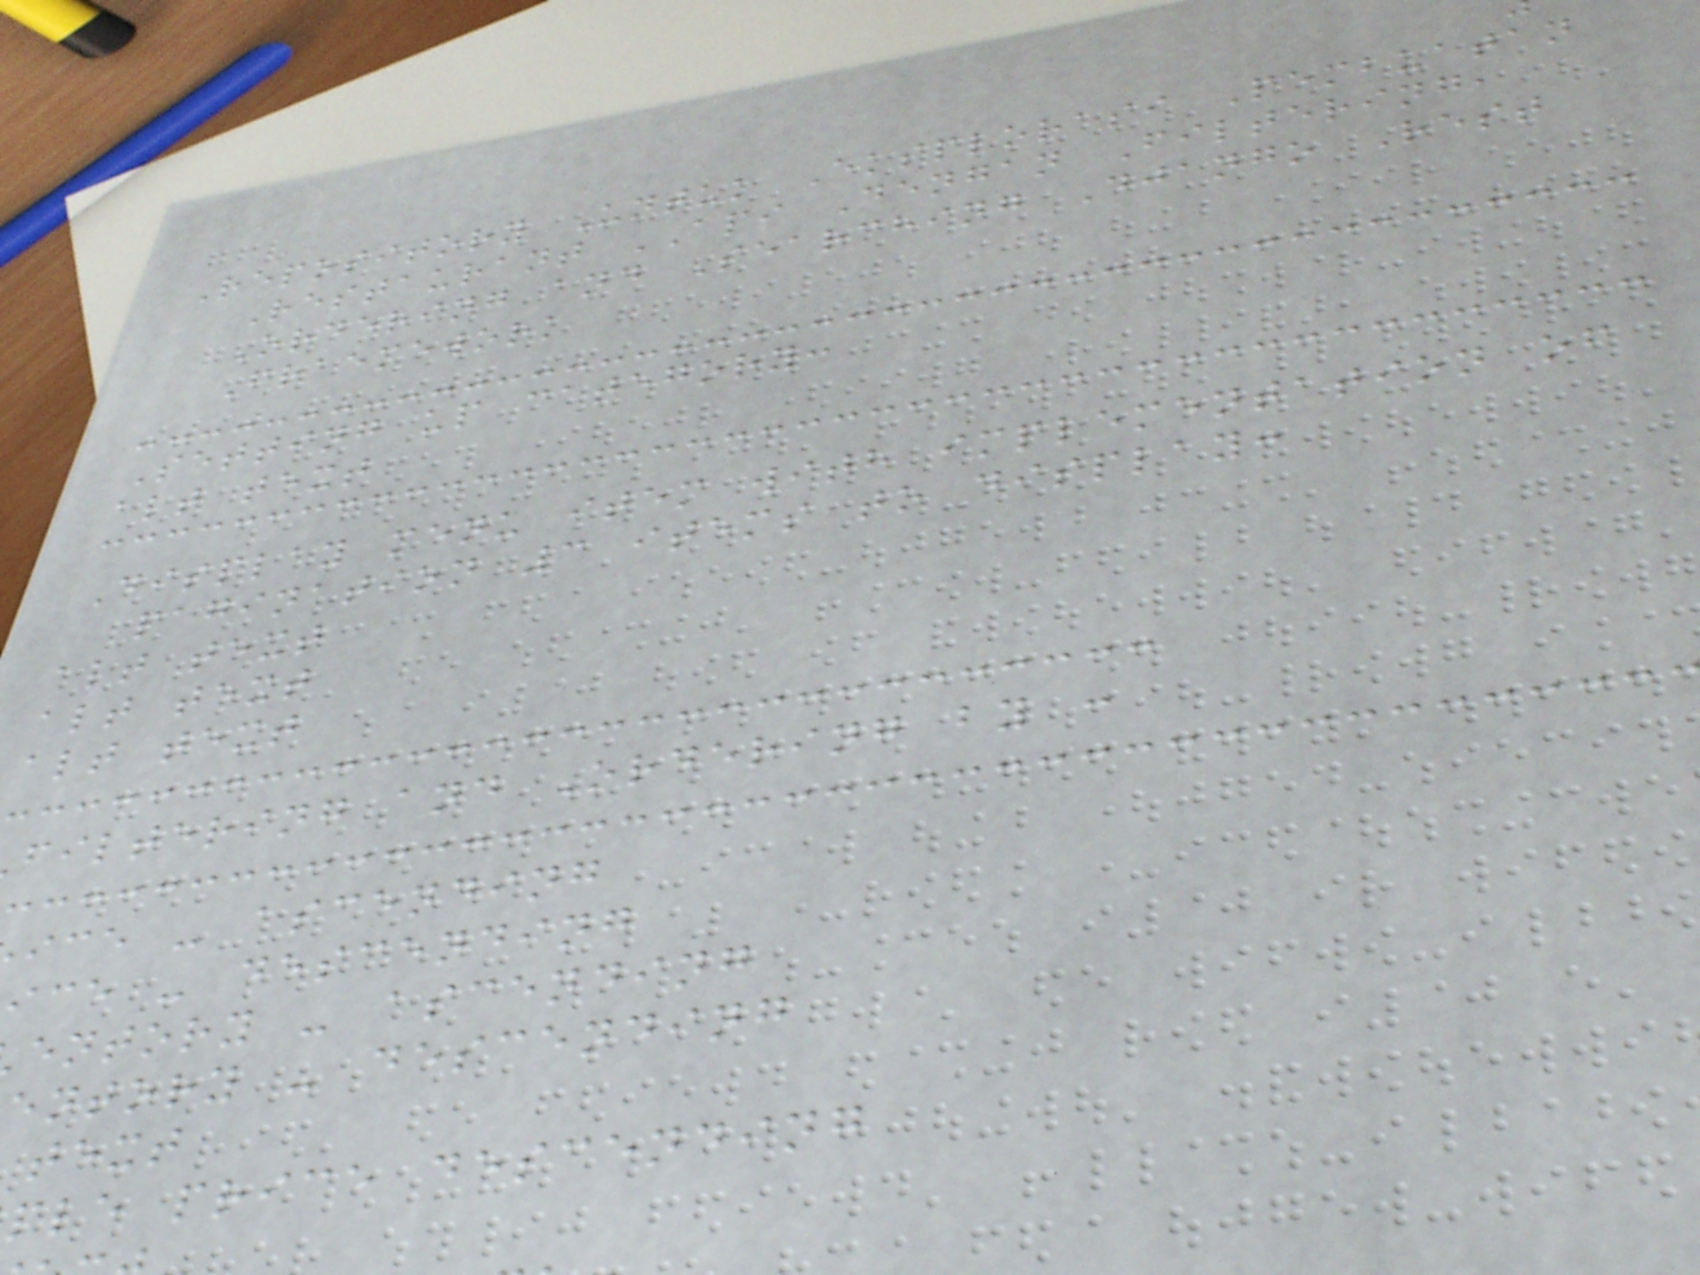Repository Untuk Eksplorasi Pembuatan
Restaurant API Dengan Filtering,
Ordering and Searching Django Rest
Fraemework
Setting up category:
alt text
Display menu item with implementation of
pagination 3 items to display:
alt text
alt text
alt text
filtering and Ordering by :
ice - ascending
ice - descending
entory - ascending
entory - descending
text
ple price descending
